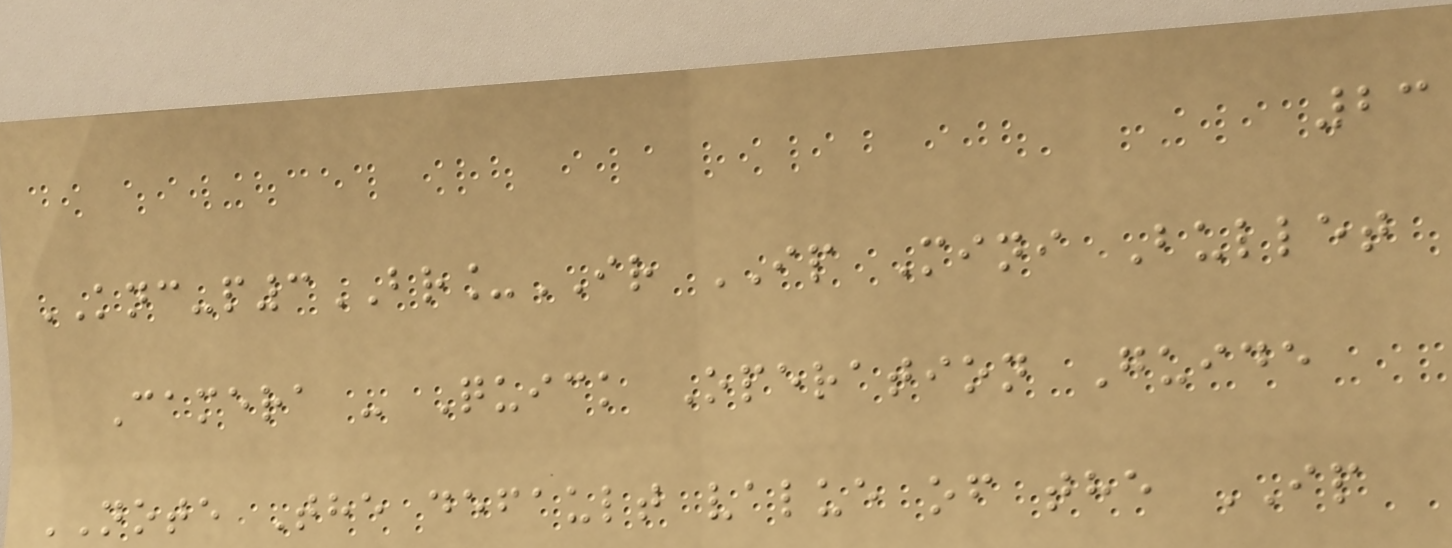23
KNC-p3BR_IR IP Mini Bullet
Camera - Quick Operation Guide
NOTE The default value of the IP
